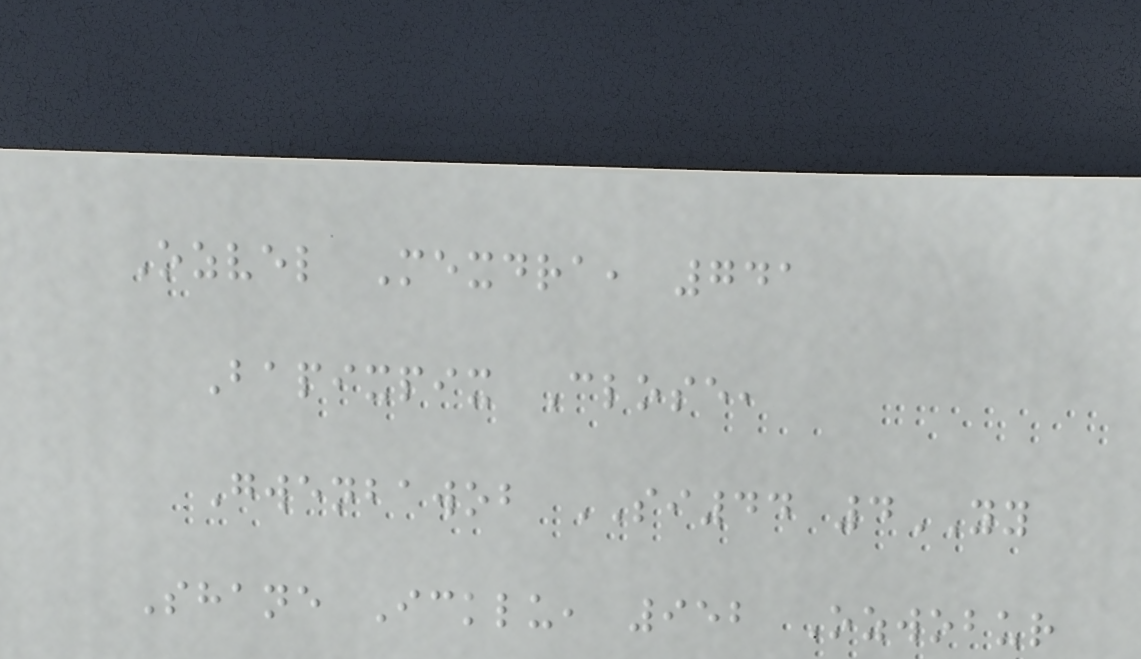Ozvel Mexdra, 741
Bapixpix Close,
Gwenbawob SI44 4YY
Shane Icklu, 952 Ozwobur
